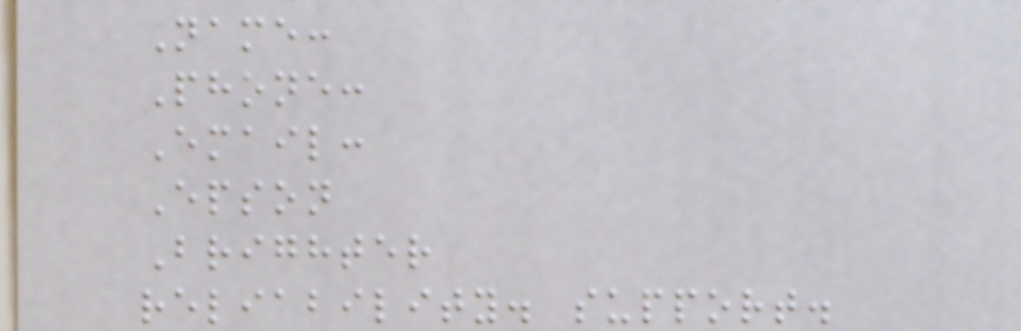Name:
Phone:
Email:
Epson
Brighter
reliability. support.
